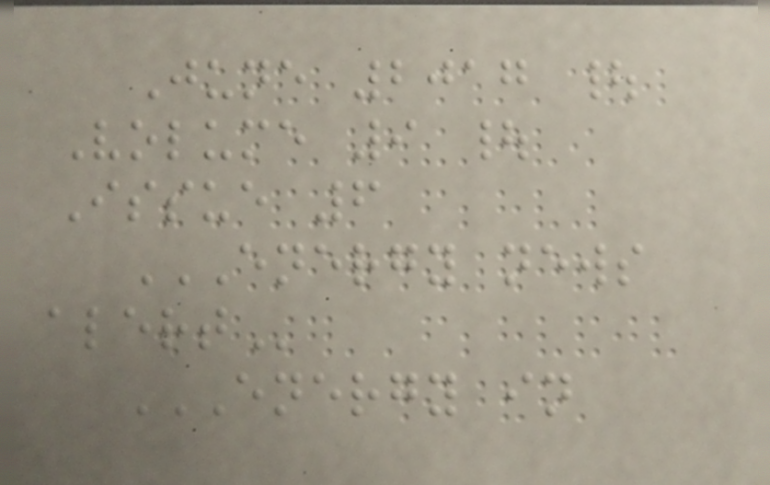June 2017 |
Volume 9 |
Issue 6
ENERGY NEWS
ALERT
ENERGY IN
